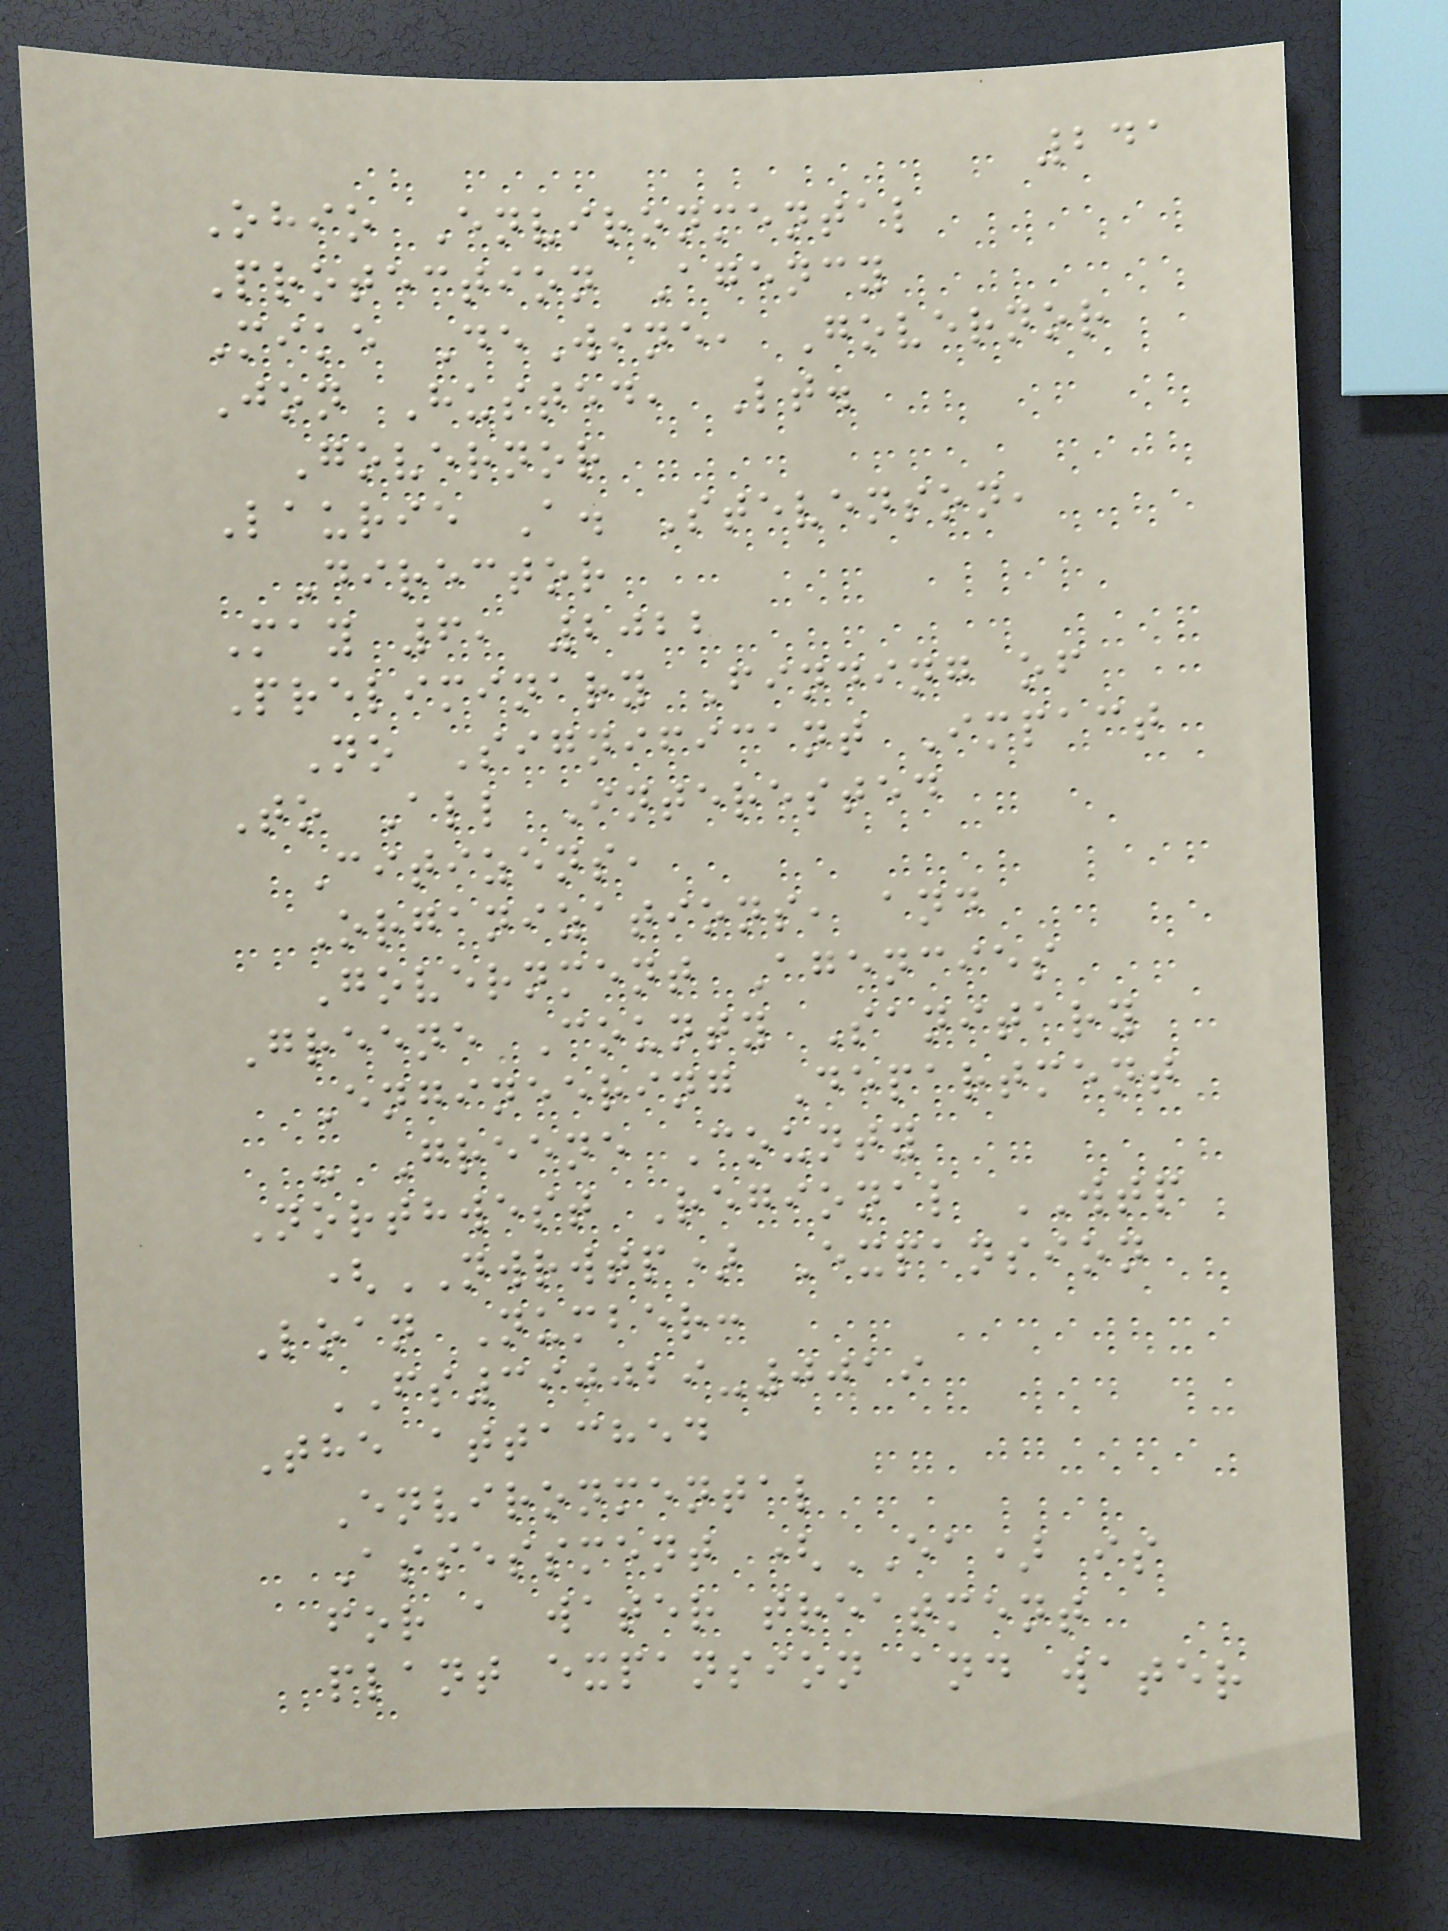241
Ohio Environmental
Protection Agency
Mike DeWine, Governor
Jon Husted, Lt.
Governor
Laurie A. Stevenson,
Director
May 6, 2022
Preliminary Finding of
No Significant Impact
To All Interested
Citizens,
Organizations, and
Government Agencies
Greene County Sanitary
Engineering Department
- Greene County
Northwest Regional WTP
(NWRWTP) Expansion
Loan Number:
FS390029-0019
The attached
Environmental
Assessment (EA) is
for a water treatment
plant expansion and water
